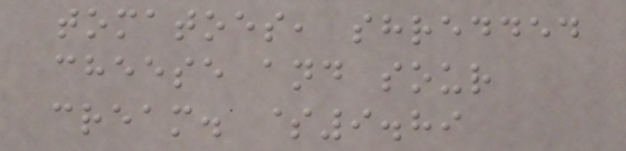tomatoes, shredded
cheese and sour
cream. $9.89
